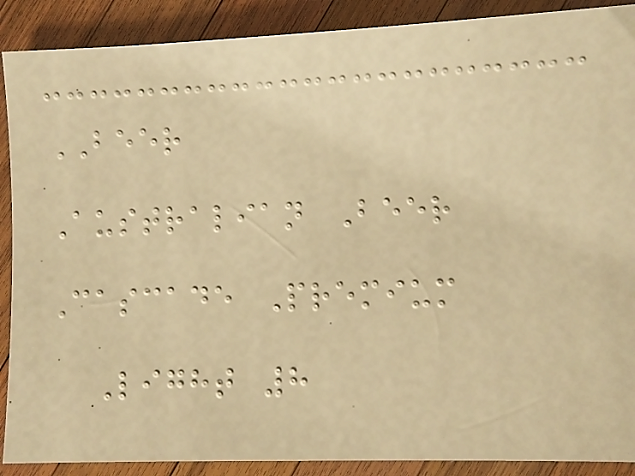BEER
Australian Beer
Cascade Premium
Light 8
